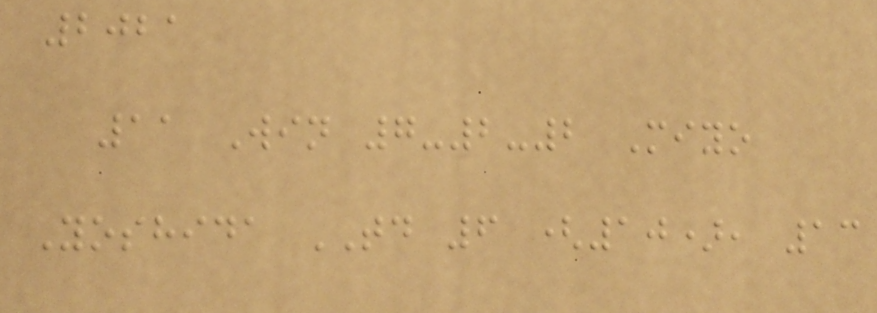2021
11 Win 7-2-2 Miyo
Yoshida TD 6 (10), 13
